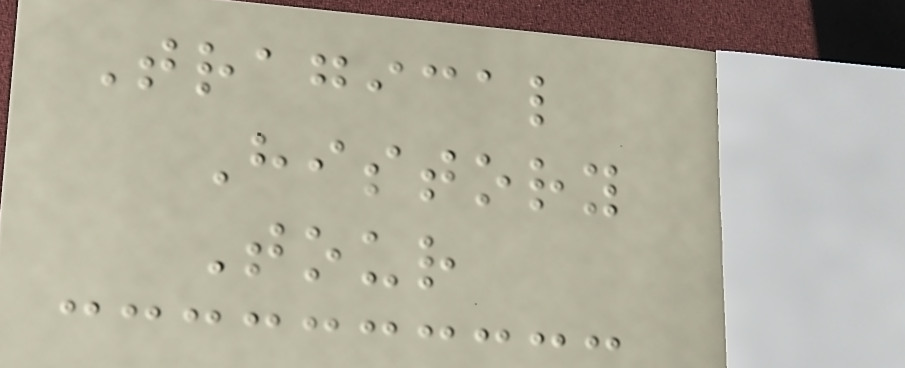Tragical
History
Tour
